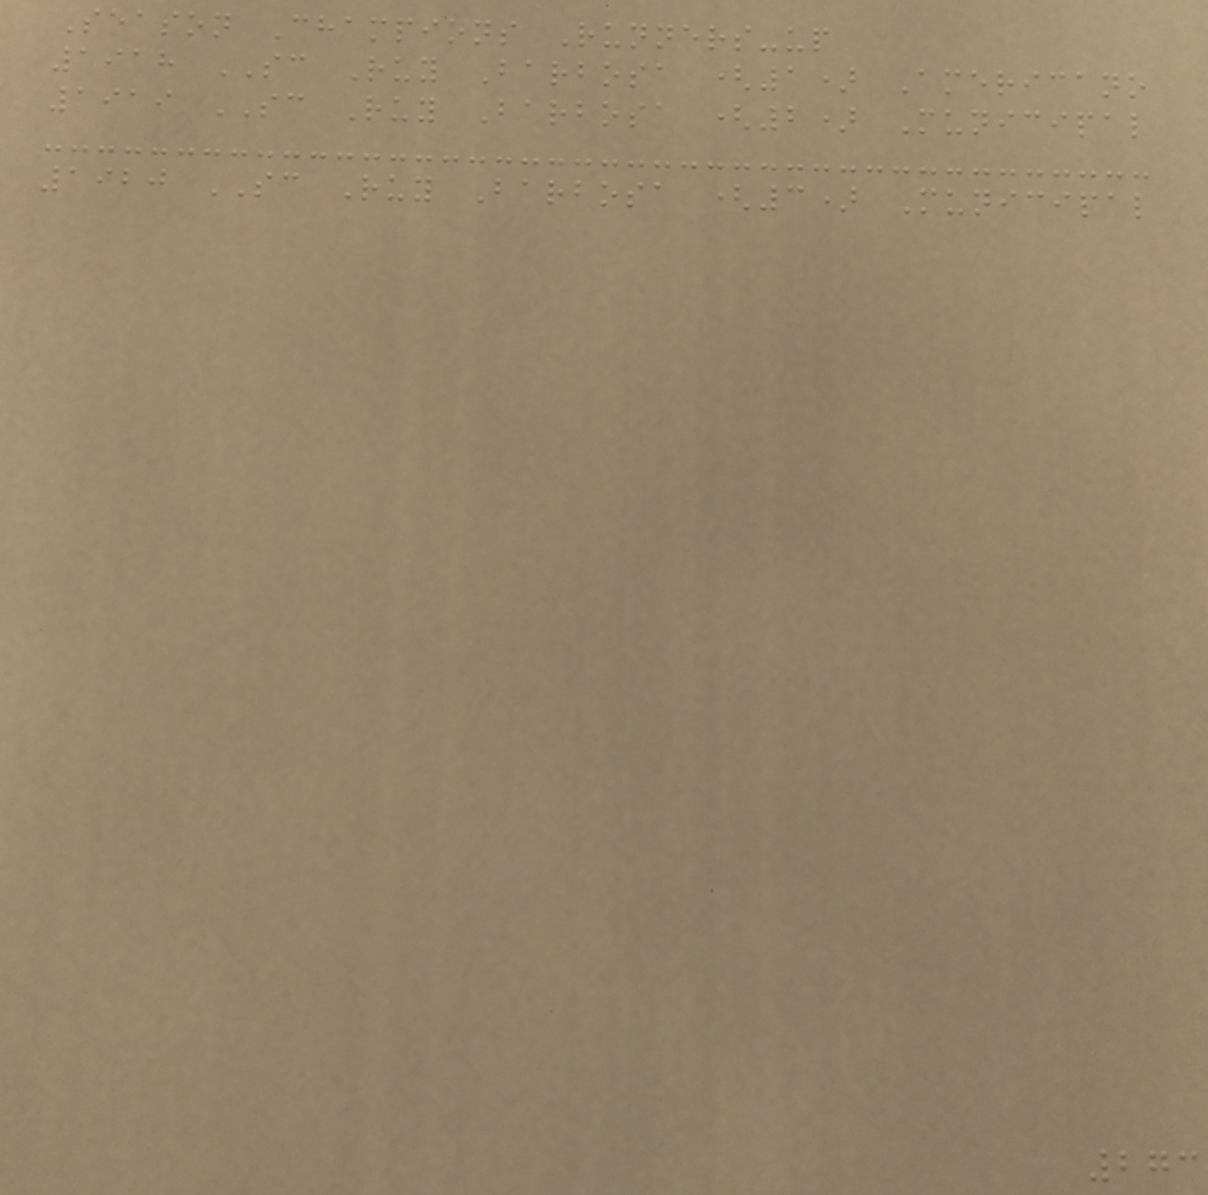Season Champions Runners-up
1918 SC Ruy Barbosa (1) Americano
1919 SC Ruy Barbosa (2) Municipal
1920 SC Ruy Barbosa (3) Municipal
273
